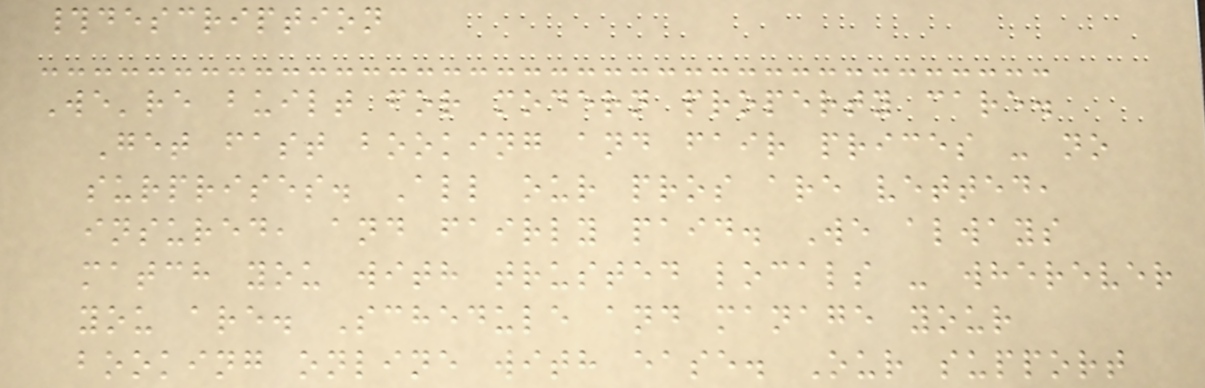#description
We're built for modern property care.
Get fast booking and fair prices - no
surprises. All our pros are vetted,
insured, and fairly paid. We always
match you with trusted locals - wherever
you are. Schedule and manage your
booking online with ease. Our support
